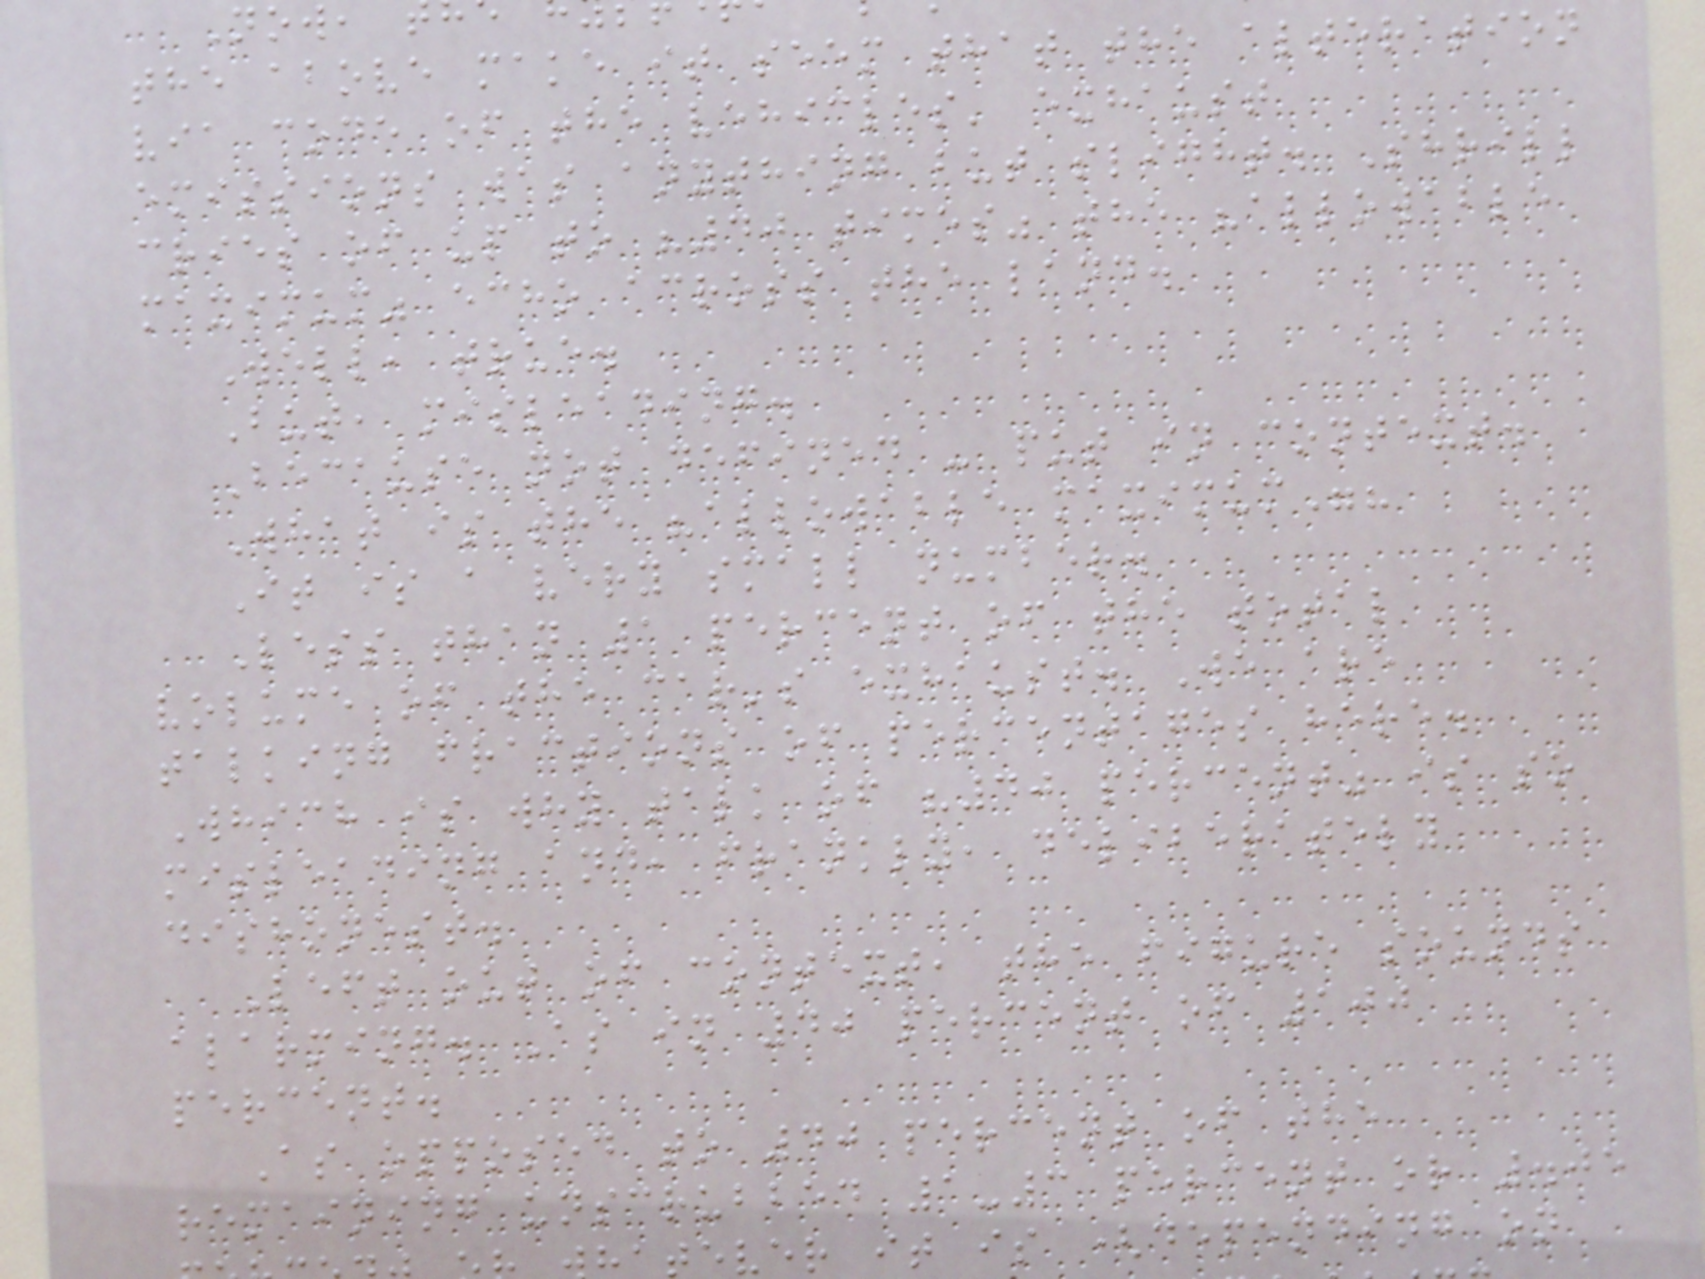the above make it seem that the alteration
via code of the vehicles' exhaust
emissions was anything but slight. Shrill
cries of up to "40 times" the "allowable
maximum" echo across the land.
Well, true.
But, misleading.
Because not defined - put in context.
What is the "allowable maximum"?
It is a very small number.
Less than 1 percent of the total
volume of the car's exhaust. We are
talking fractions of percentages here.
Which is why talk of "40 percent" is so
misleading and, frankly, deliberately
dishonest.
Left out of context, the figure sounds
alarming. As in 40 percent of 100
percent.
As opposed to 40 percent of the
remaining unscrubbed 1-3 percent or .05
ever it is (depending on
